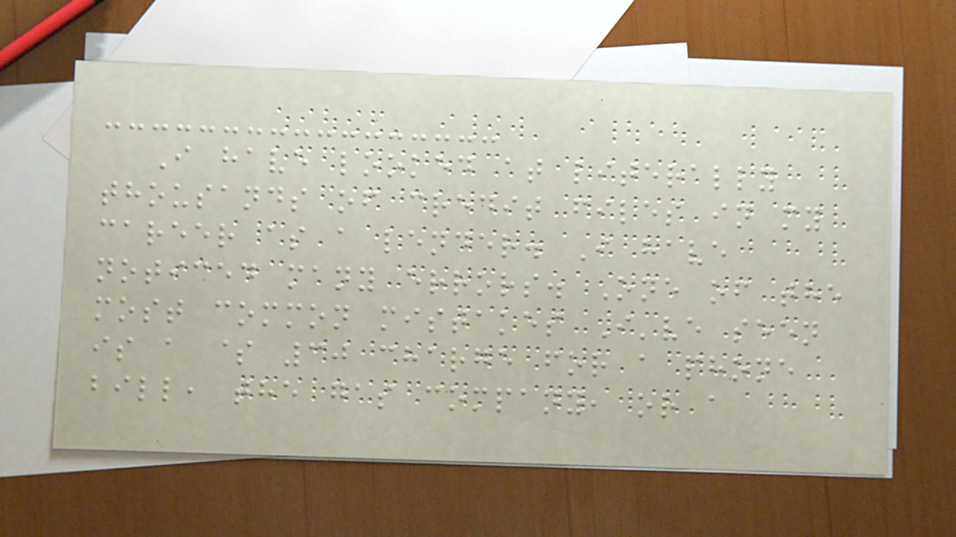I have looked at literally
thousands of credit files in my
career as a lender. I have
noticed many errors. One of the
most common mistakes I've seen
is a $ 30 charge for a phone
bill, the gas company, or a
